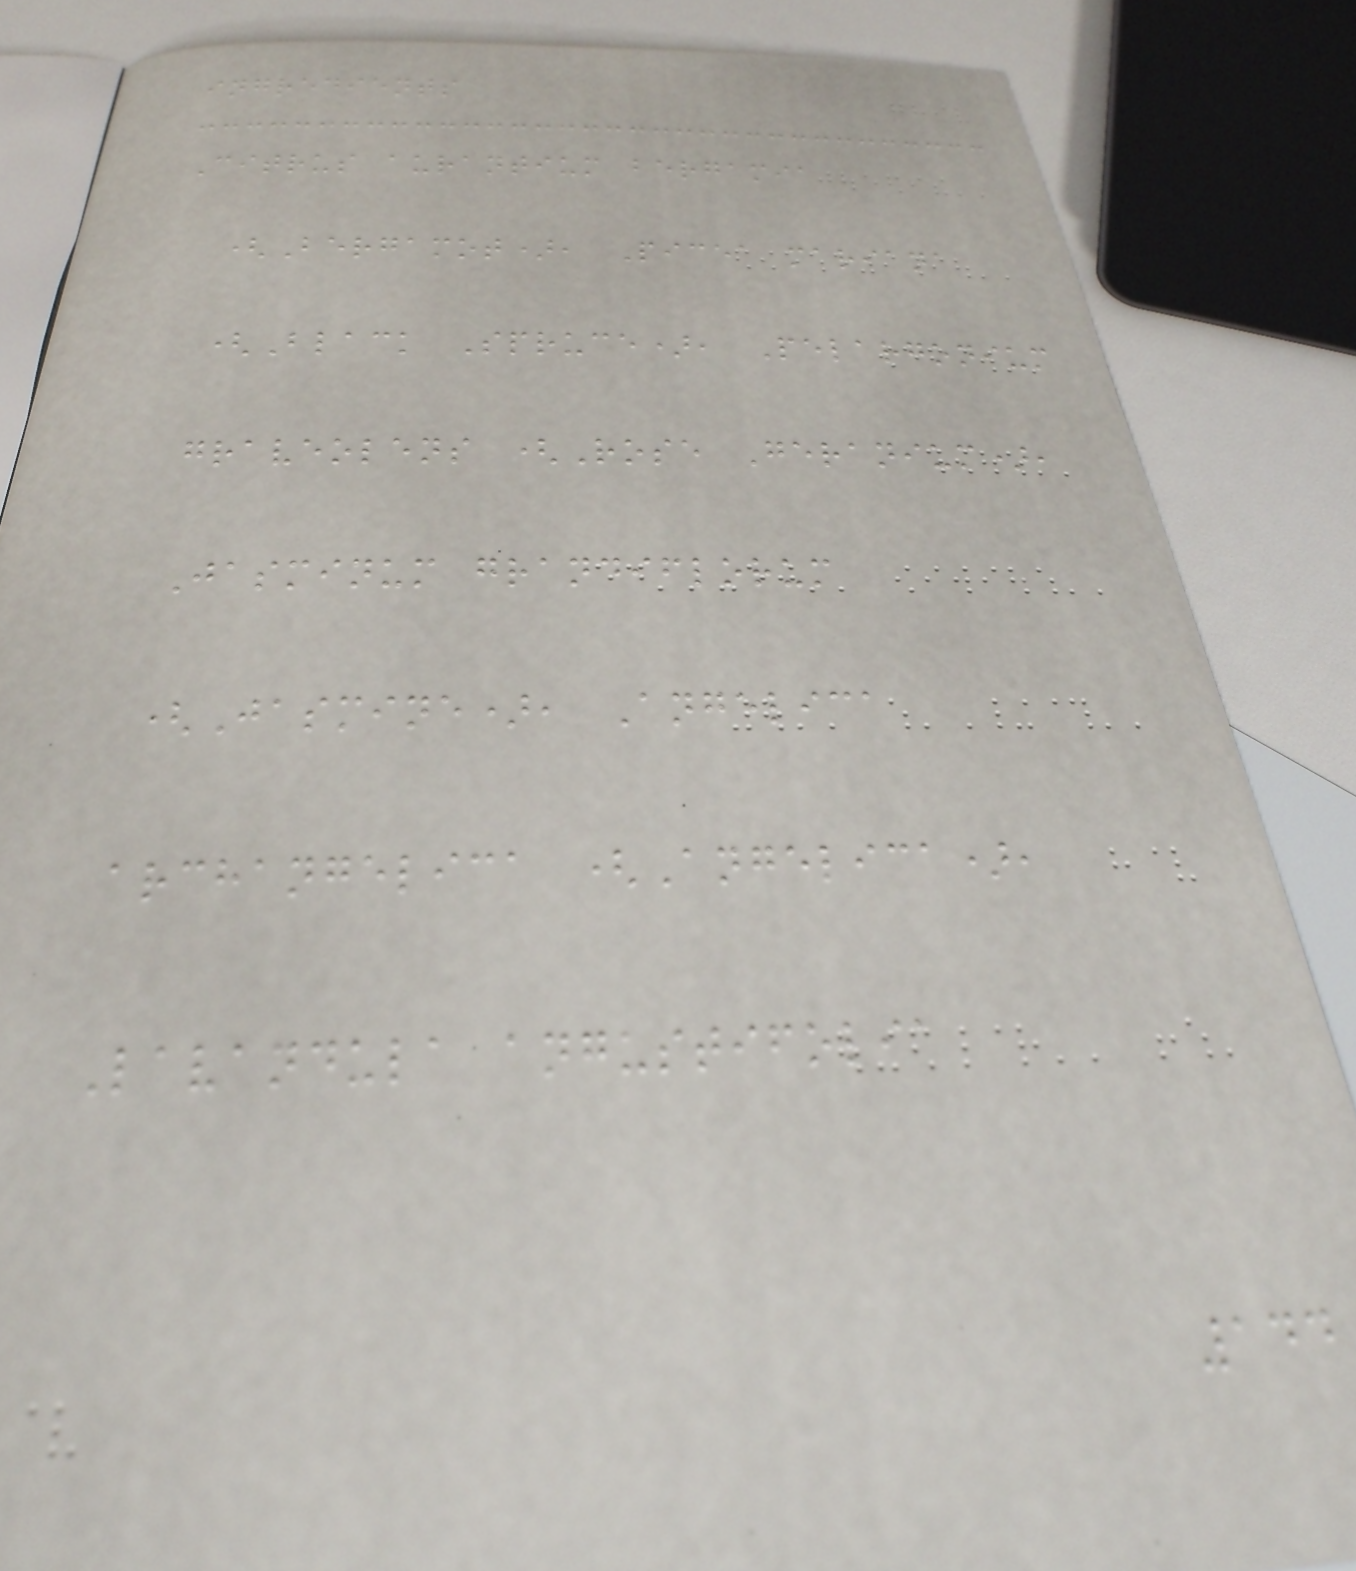ingredients
Citrus aurantium bergamia
(Bergamot), Picea mariana
(Black Spruce), Pelargonium
graveolens (Rose Geranium),
Jasminum grandiflorum
(Jasmine), Angelica
archangelica (Angelica),
Lavandula angustifolia
144
